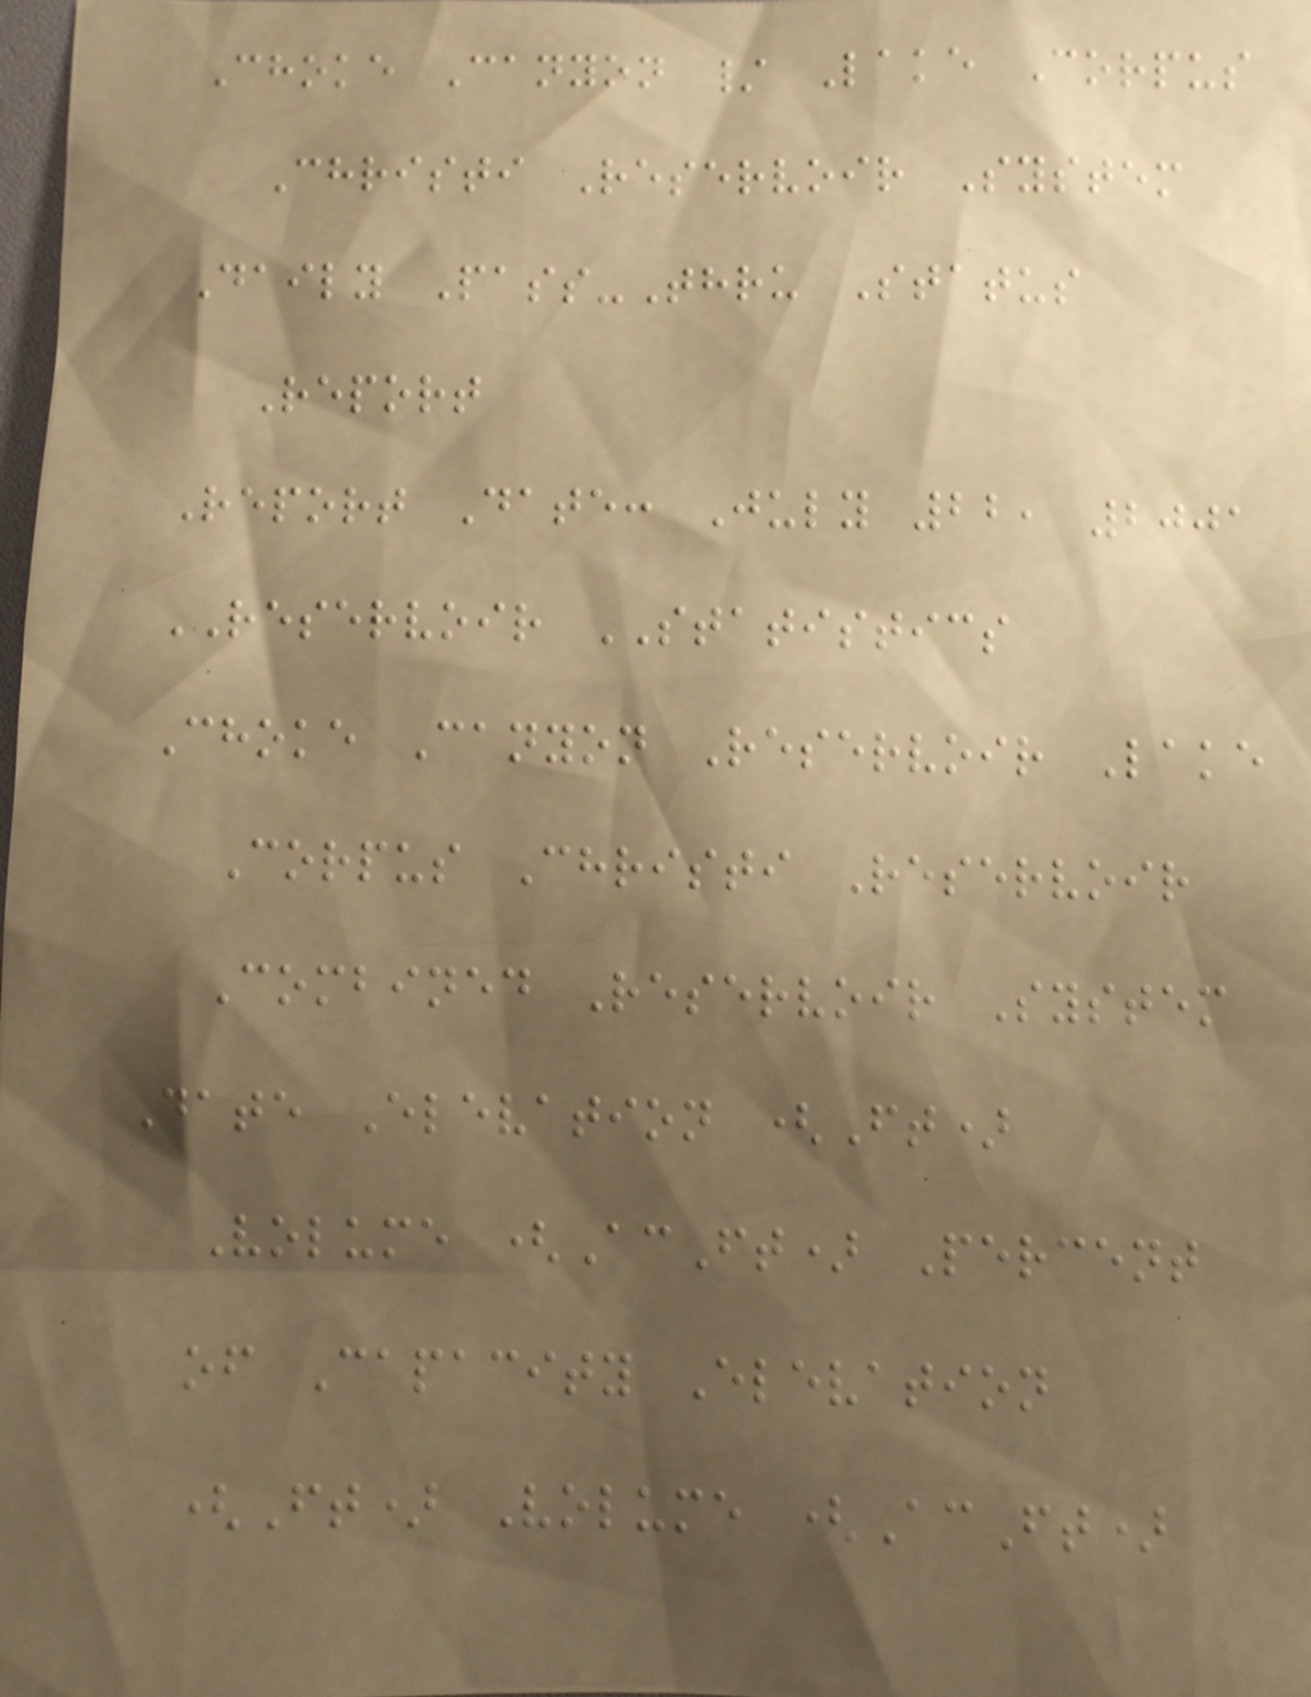Choke Canyon / Lake Corpus
Christi Reservoir System
Daily Pass-Thru Status
Report
Report Date: July 22, 2001
RESERVOIR STATISTICS
Choke Canyon Reservoir Lake
Corpus Christi Reservoir
Combined Reservoir System
Date Elevation (Ft)
Volume (AcFt) Percent
of Capacity Elevation
(Ft) Volume (AcFt)
